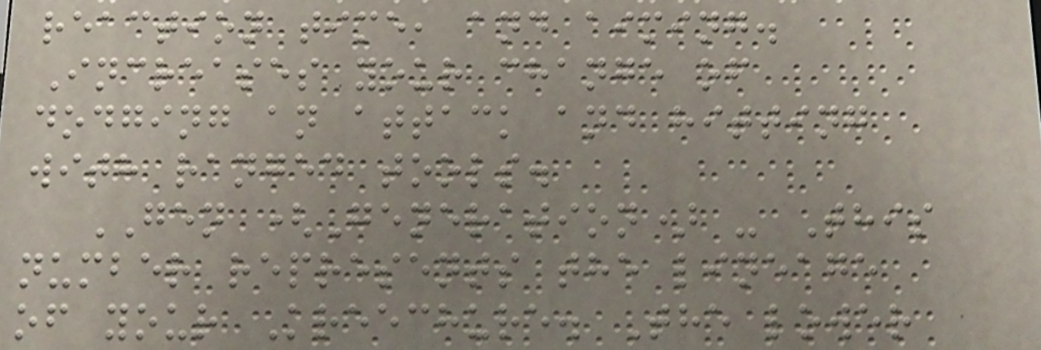reaction time, and aiming.
Increases your change of
dodging an attack and hitting
with ranged tools.
GEN (Generation) - This
number represents the lineage
of your Kreechure. The lower
